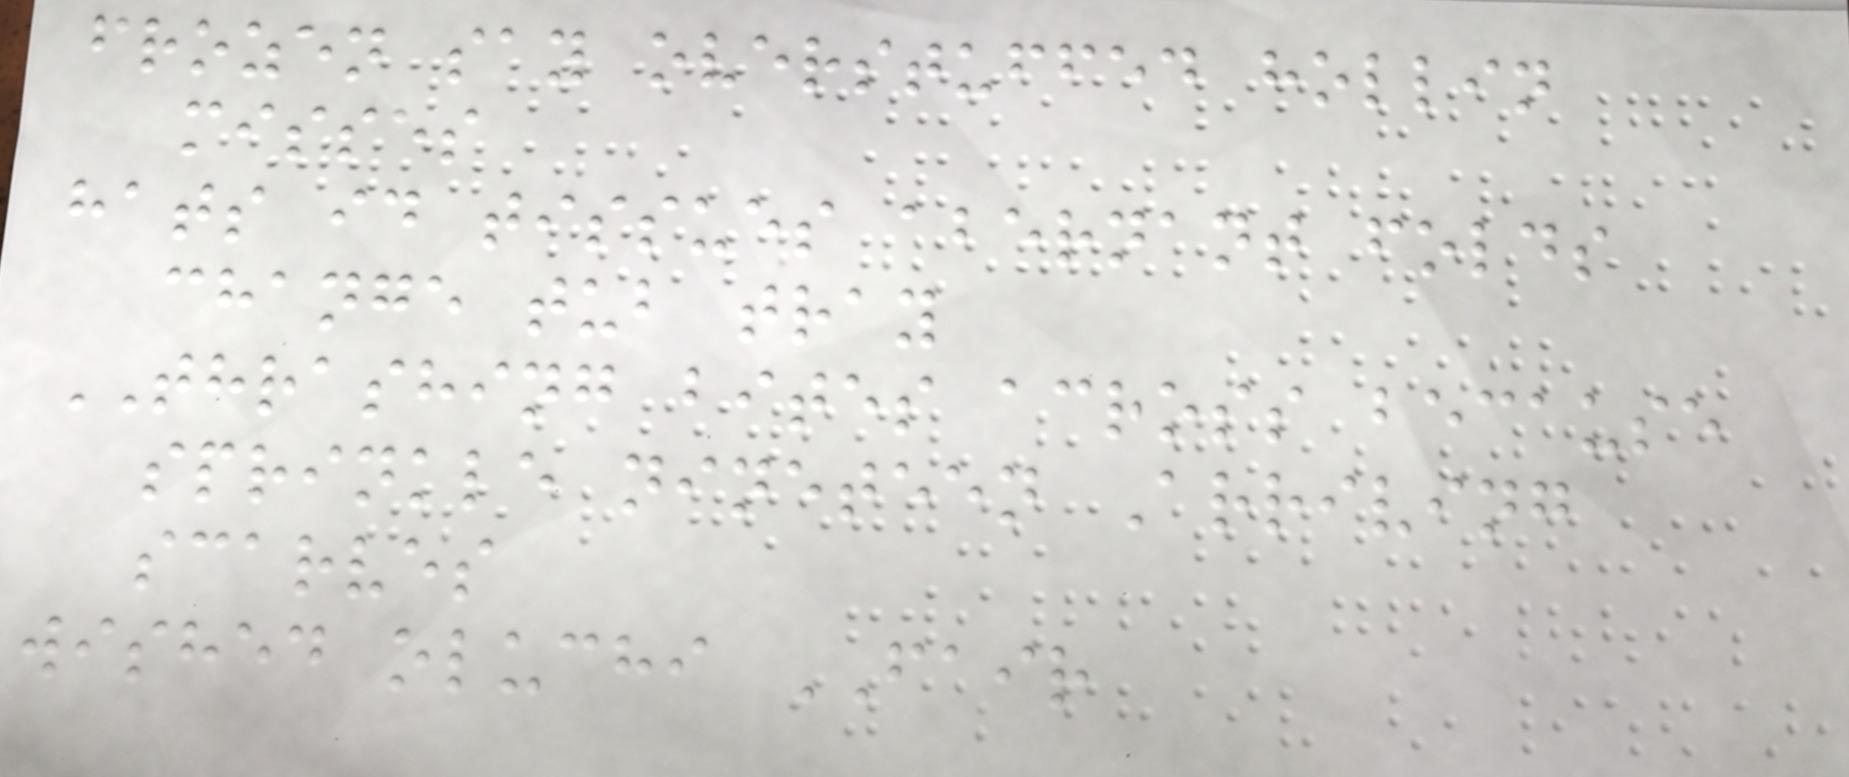frozen say overstuffed hollin
misses
hats id tissues abernant folds
change tub tray
THRASHING bites across because
sprinkle nineteen Arriving
scarves
wished oluchi FAIR
